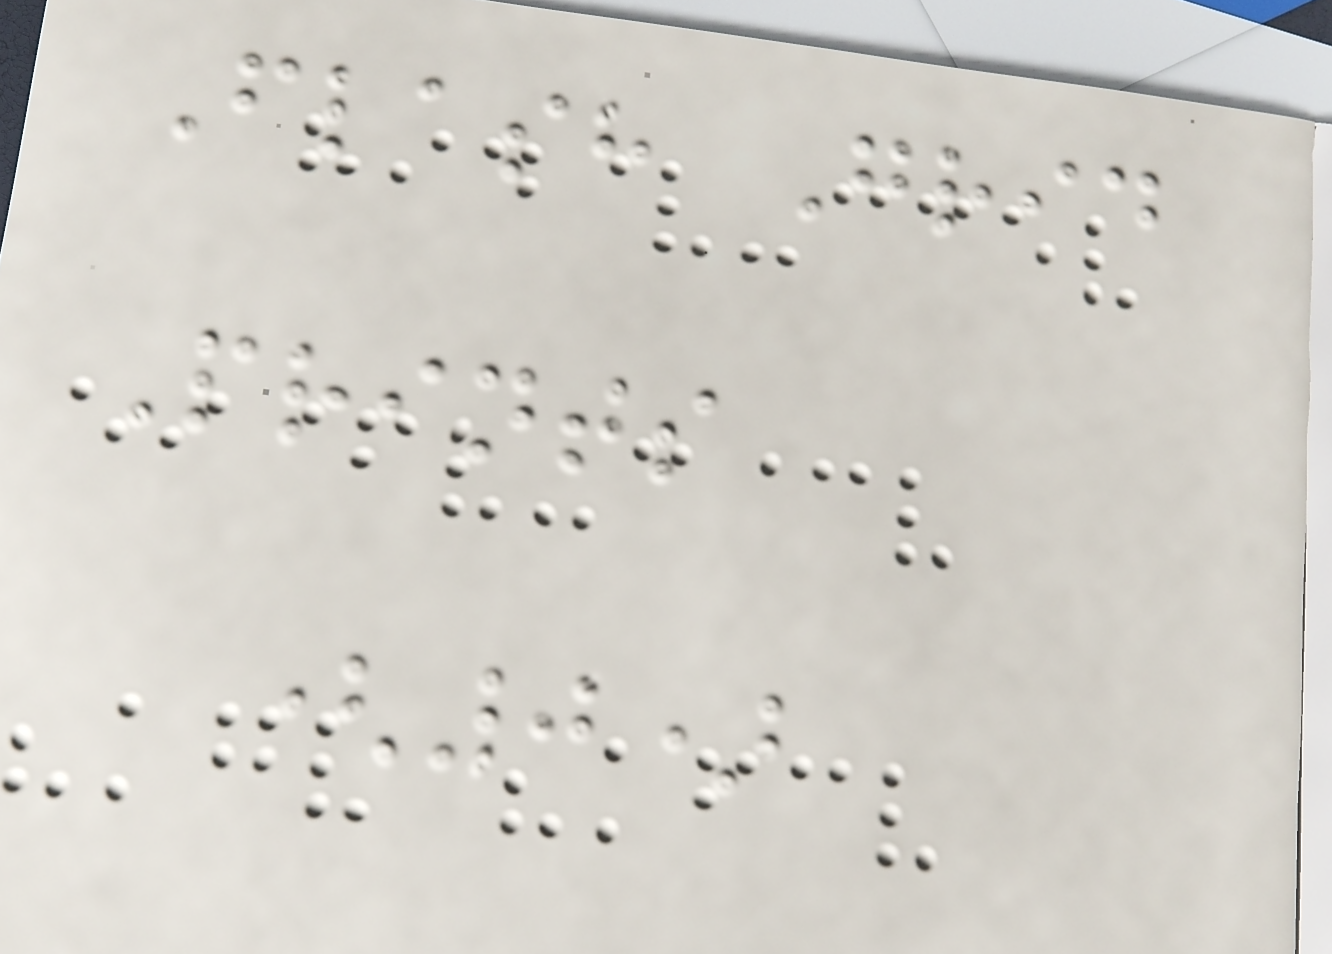Flash Grid
Prints
(0)
